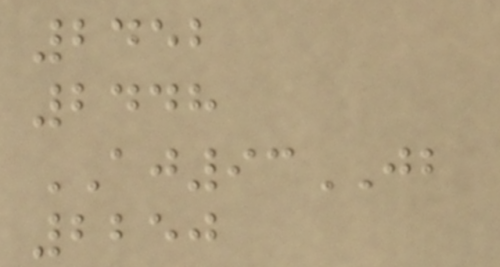2452
2448
AJ93JB
2250
